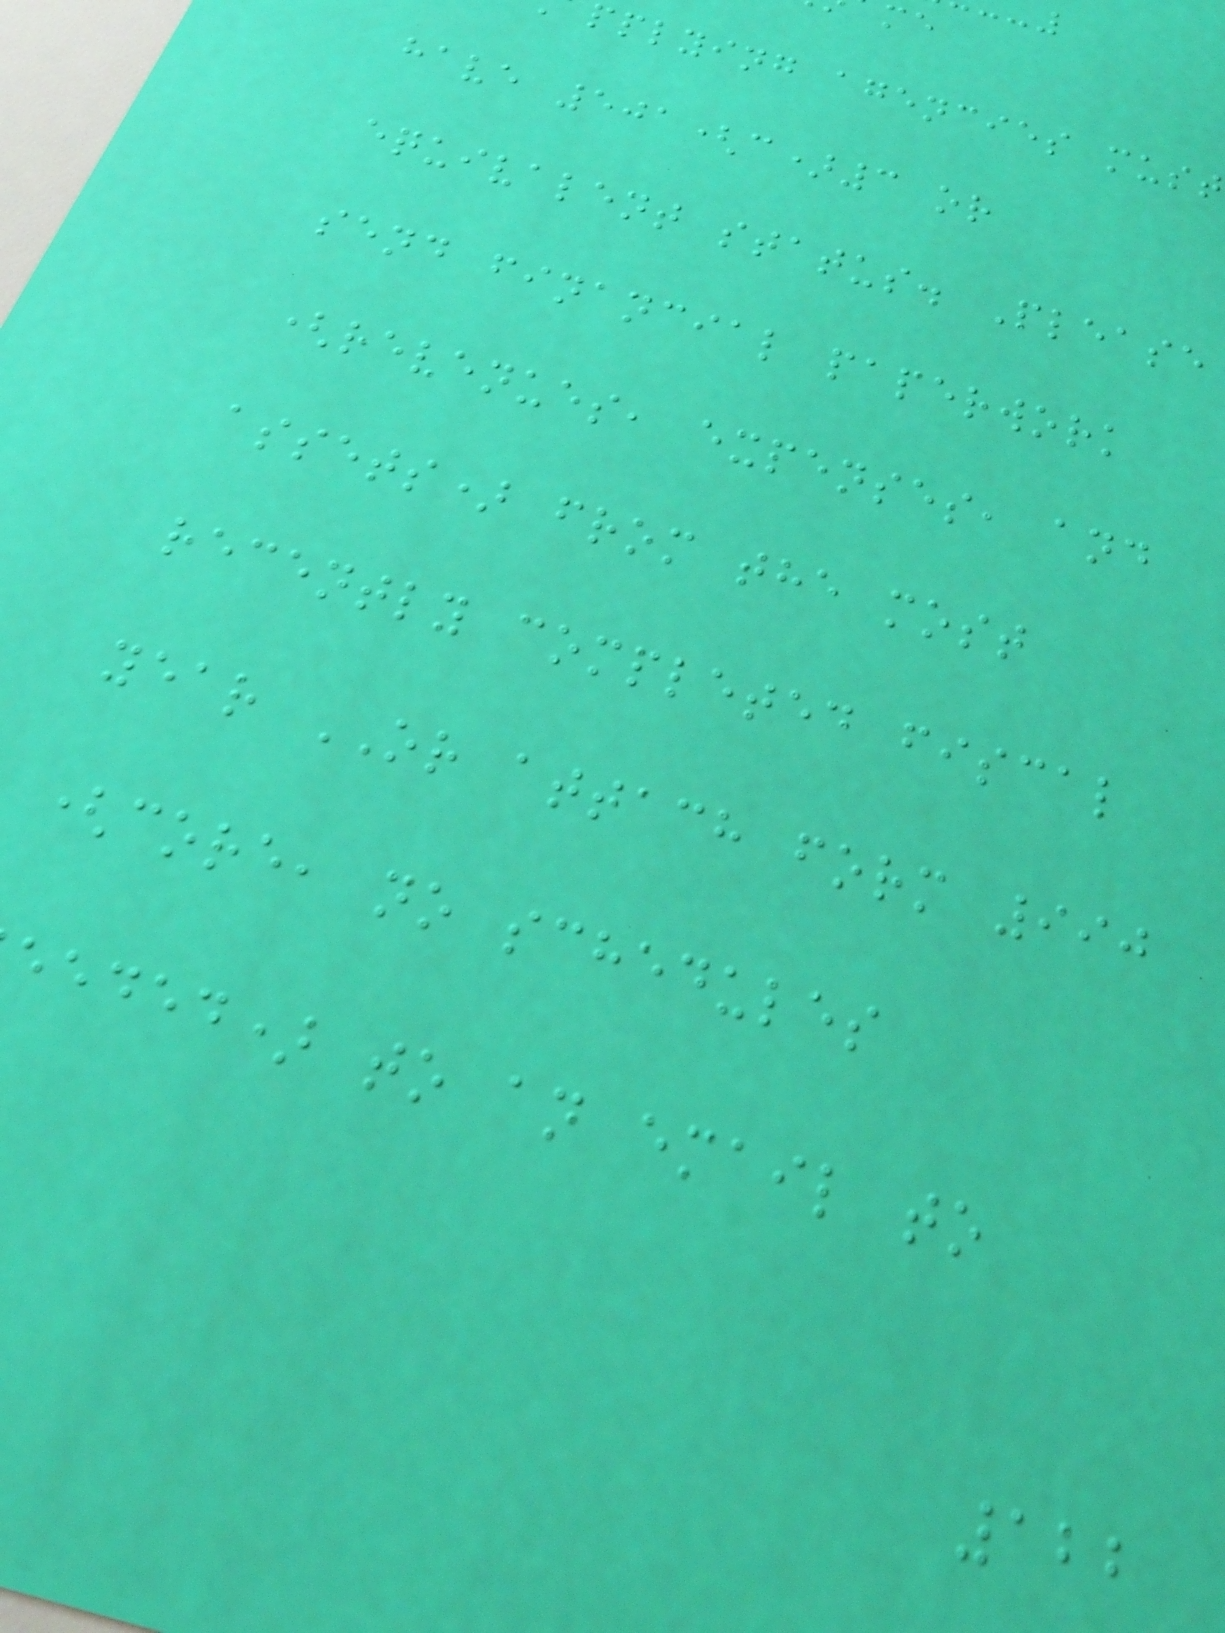pplying agencies must
have 501(c)3 or
equivalent status. Please
send financial paperwork
(revenues, expenses, and
assets) from the most
recently completed fiscal
year OR attach form 990
(core, no schedules
eeded) to an email to
122
